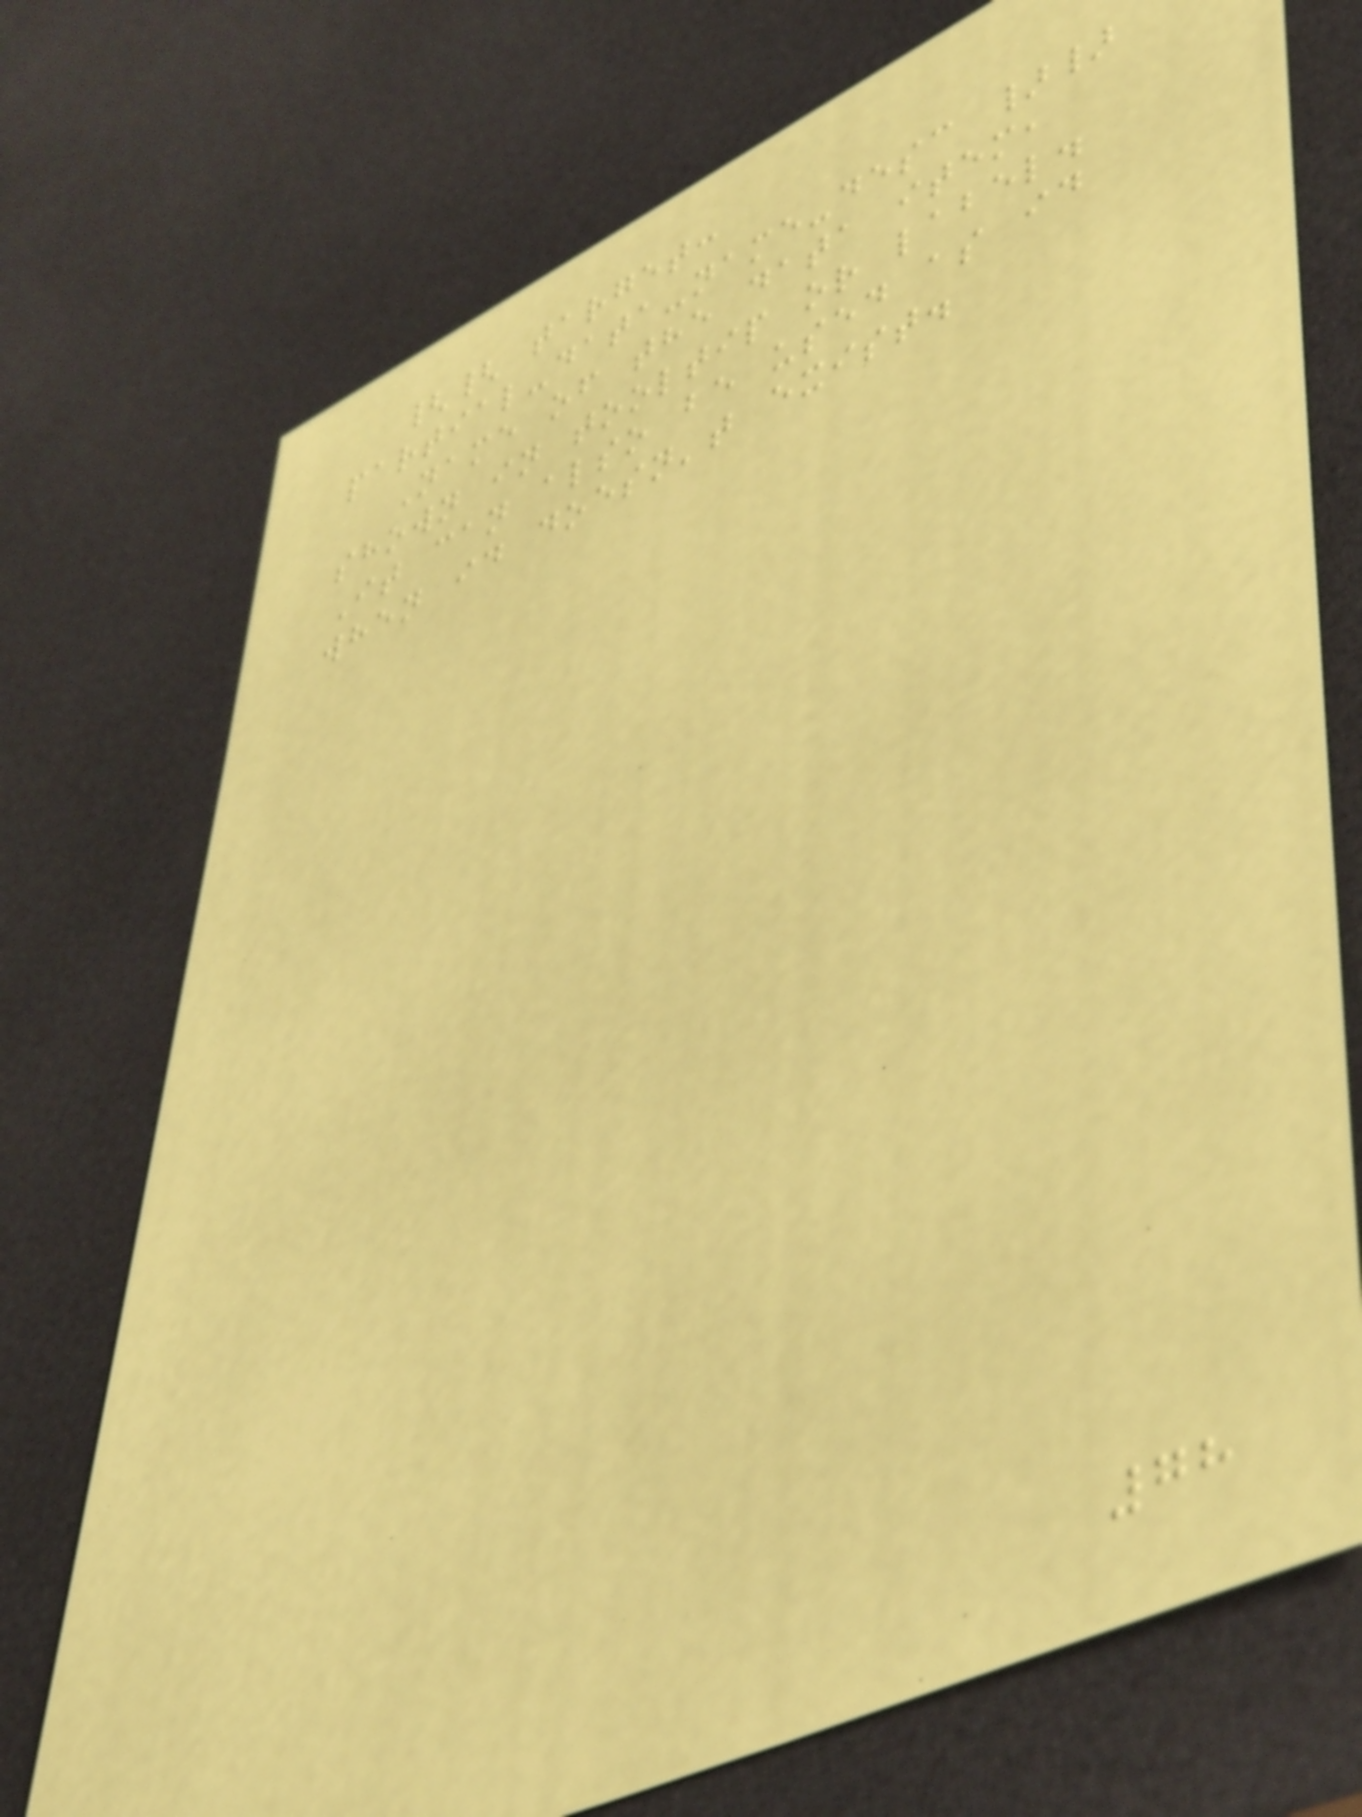{{ target:
partial-data-name-desc }}
Name of the data item,
shown in tooltip or label.
It can also be used as id
when id doesn't exist.
78
